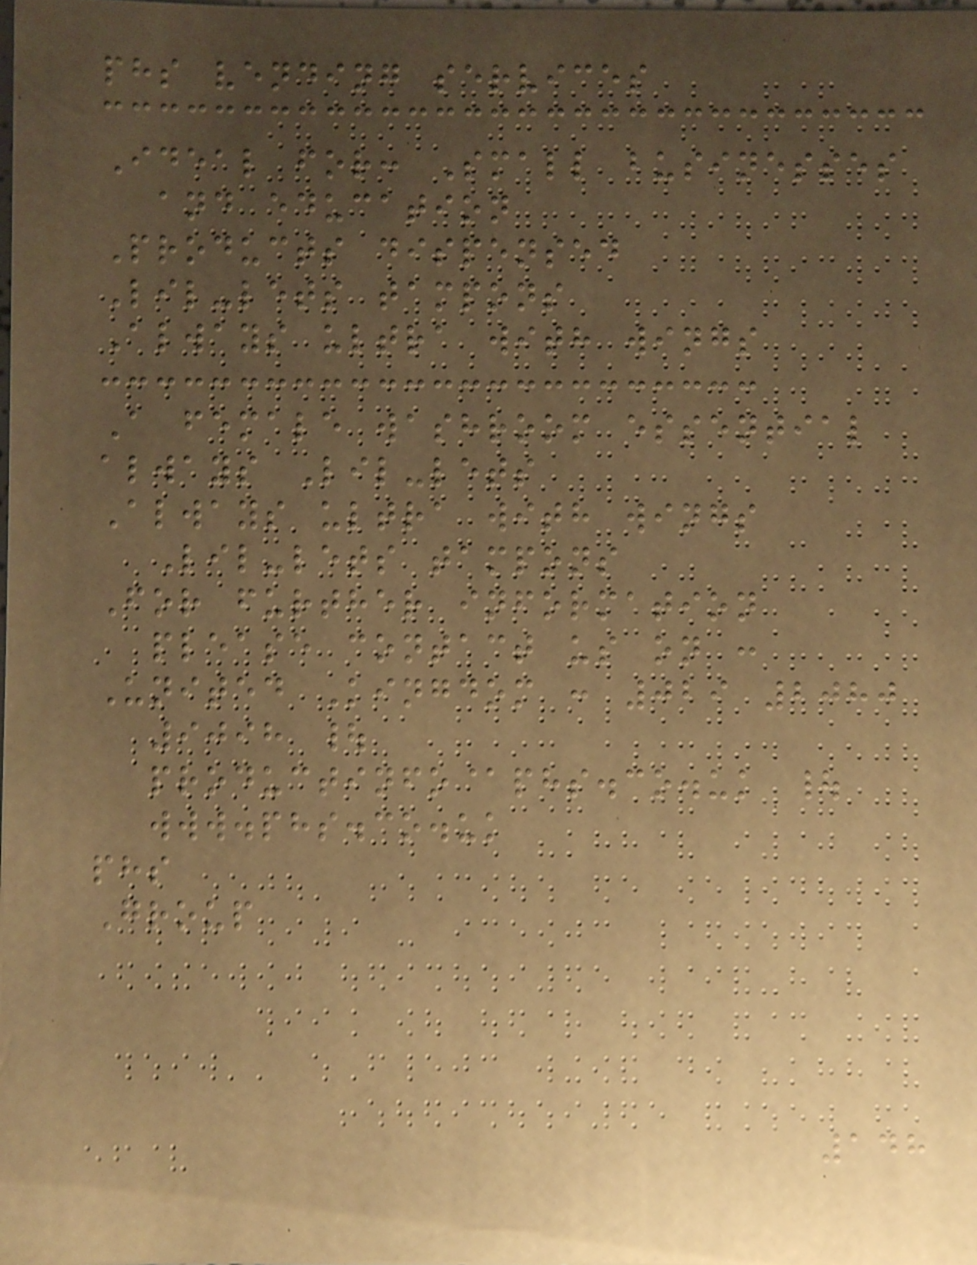phs vending services
Ideal for: Small businesses
and education
Products dispensed
Lil-lets tampons
Always ultra with wings
A female washroom essential
always Lil-lets
Always ultra with wings
Lil-lets tampons
For further information
please contact us on :
United Kingdom : 029 2080
9098 |
productinfo@phs.co.uk |
www.phs.co.uk
phs
Group
148
